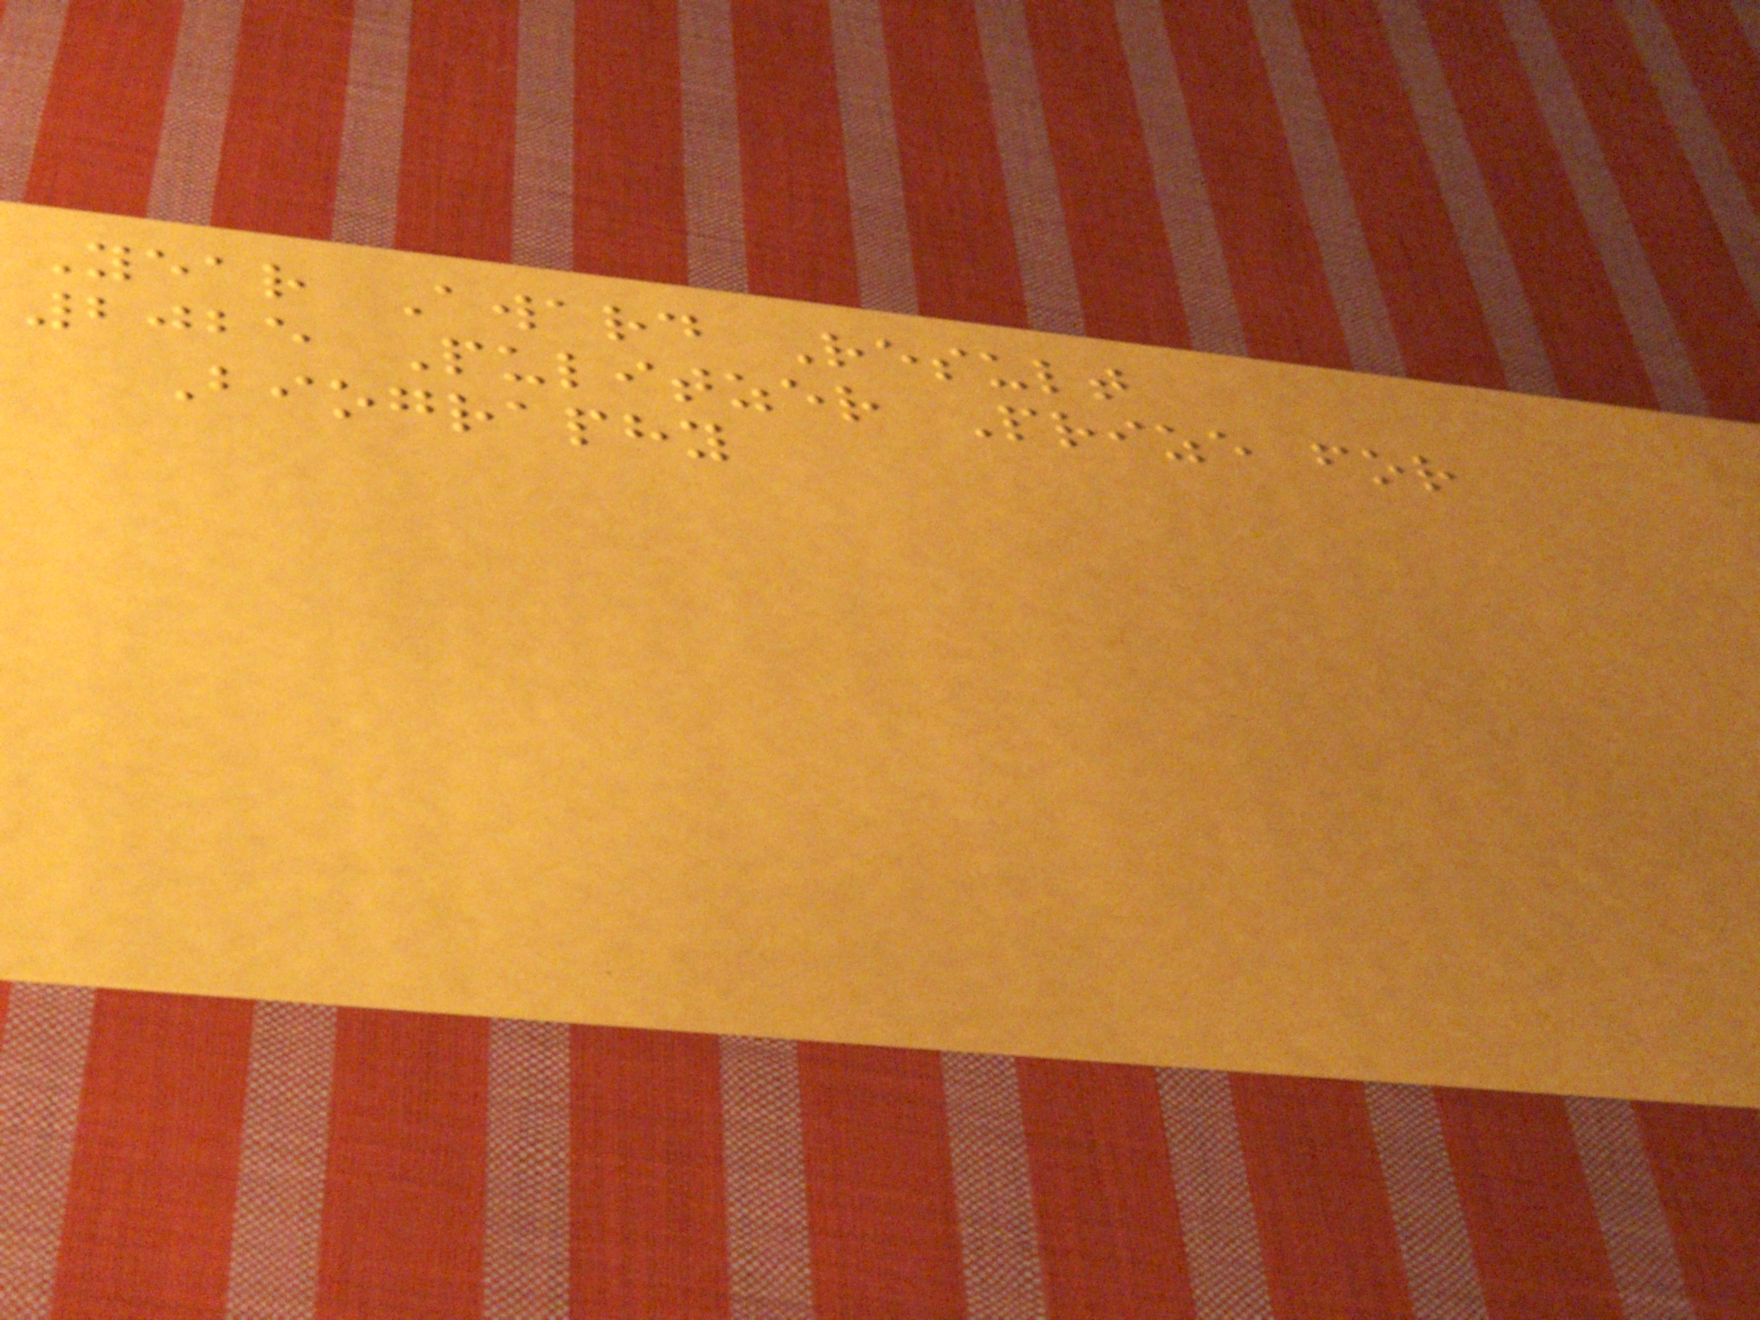Year Award Result
2025 Pulitzer Prize for
Biography
